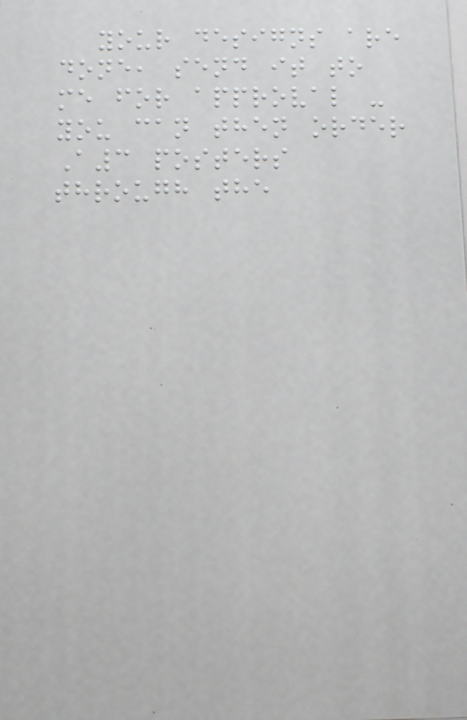your designs are
done, send it to
me for approval -
you can then order
A3 posters
through the
